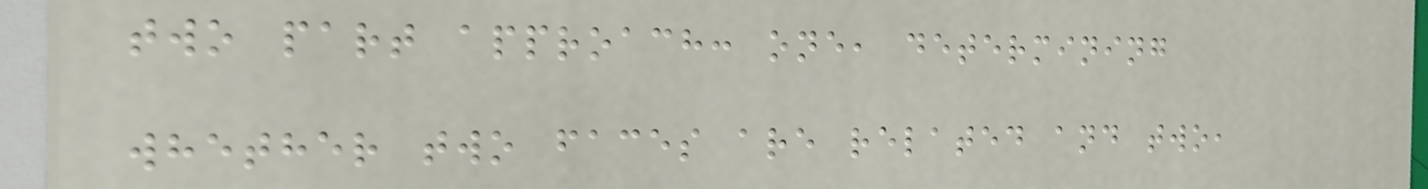two part approach: one, determining
whether two faces are related and two,
